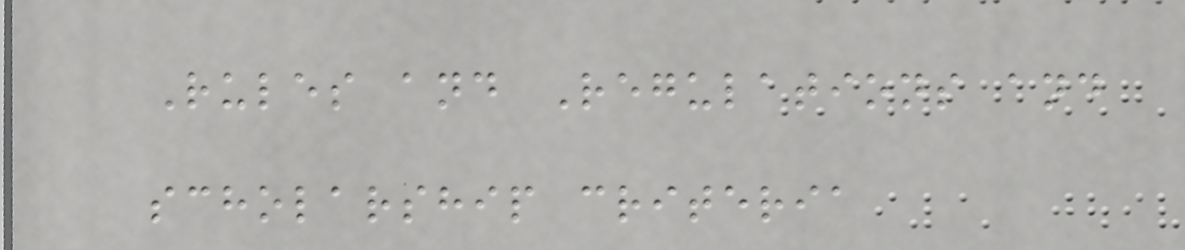Rules and Regulations and
scholarship criteria
